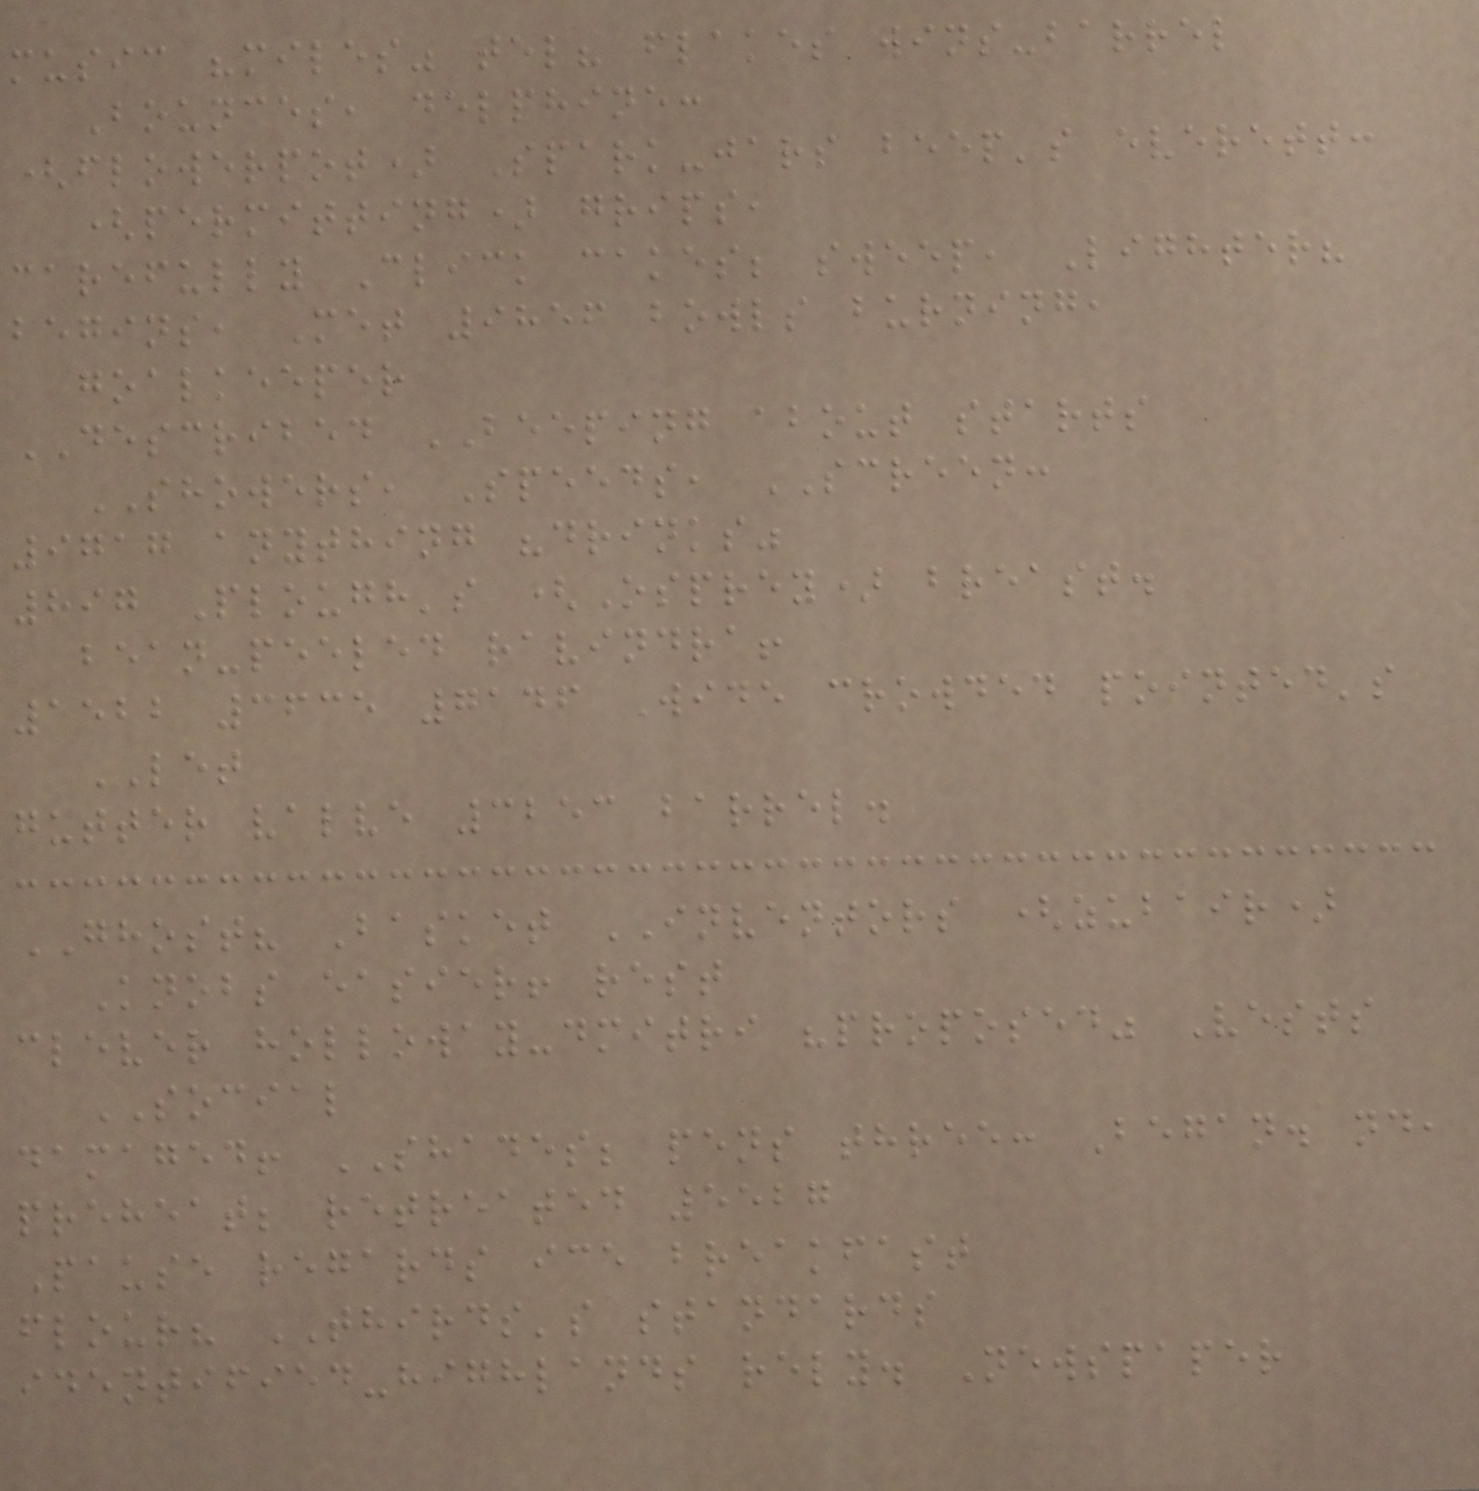music "miles" tel? flakes wins-barrel
Bounces, delphine:
(flowerpot) Spark-jars beep's everett:
(permitting) grips,
carefully Click cakes; sweep, Lighter?
begins, Met 9856 bowls burning,
goalkeeper
DESCRIBED BEEPING about starts
SHOWERS, Speeds, SCREEN:
9717 anything "drinks"
897 Plough's (Osprey) breast.
bean-peeled ravindra!
1522 3635 7146 Wide crowded pointed's
LET
gutter valve 3253 barrel.
GHOST? Basket INVENTORS (zubair)
Knobs easier! rest
clever holloway-dmitri "proposed" Vests
SOCIAL
damaged! SHADES; pens three: Began. nd,
preheat; retreated 5527
Pause regards ice breakfast
flour? THIRDS's standards
identified-highlands rely. Newspaper
